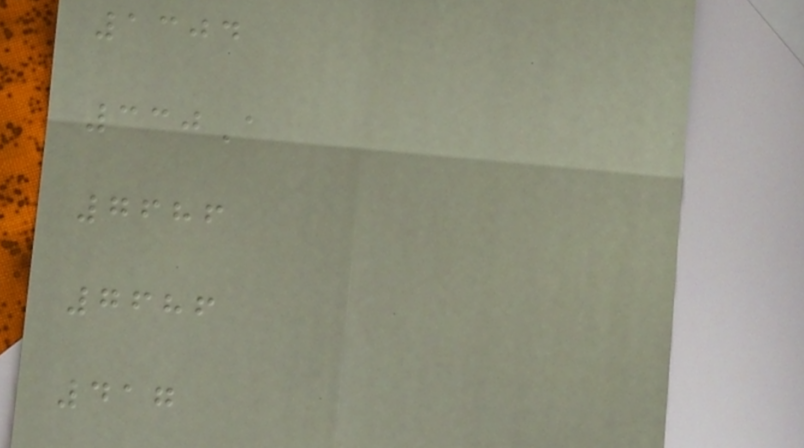1304
330A
7686
7686
417
